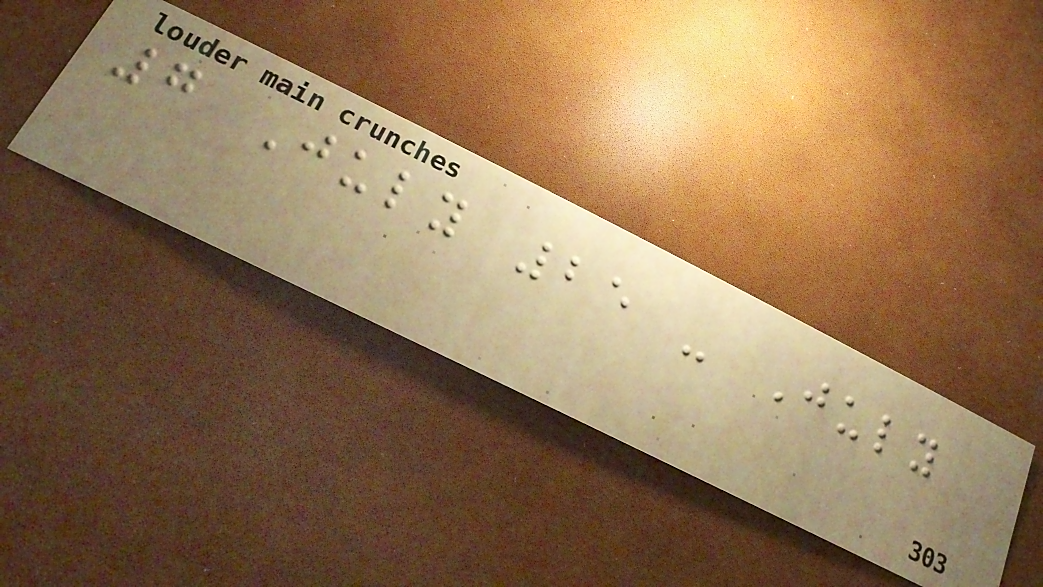7 July 25 - July
